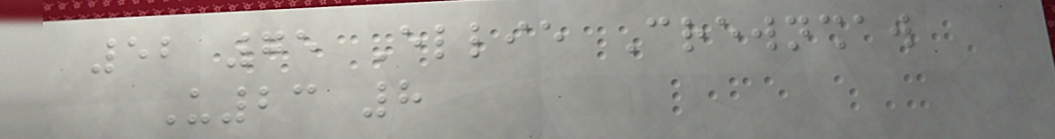52 75 Ellie Crewnshaw
U23 8
